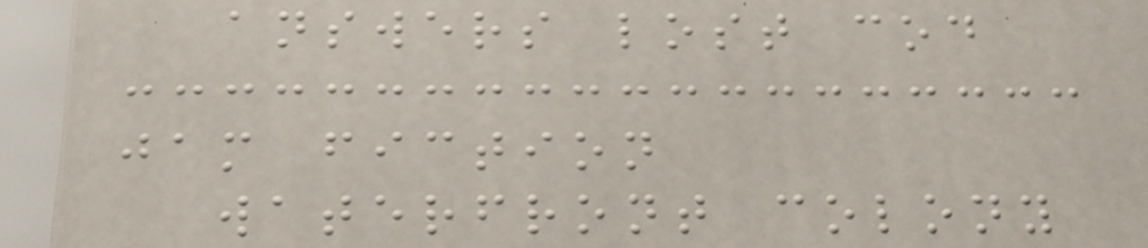answers lost cod
jam fiction
waterfront colony
